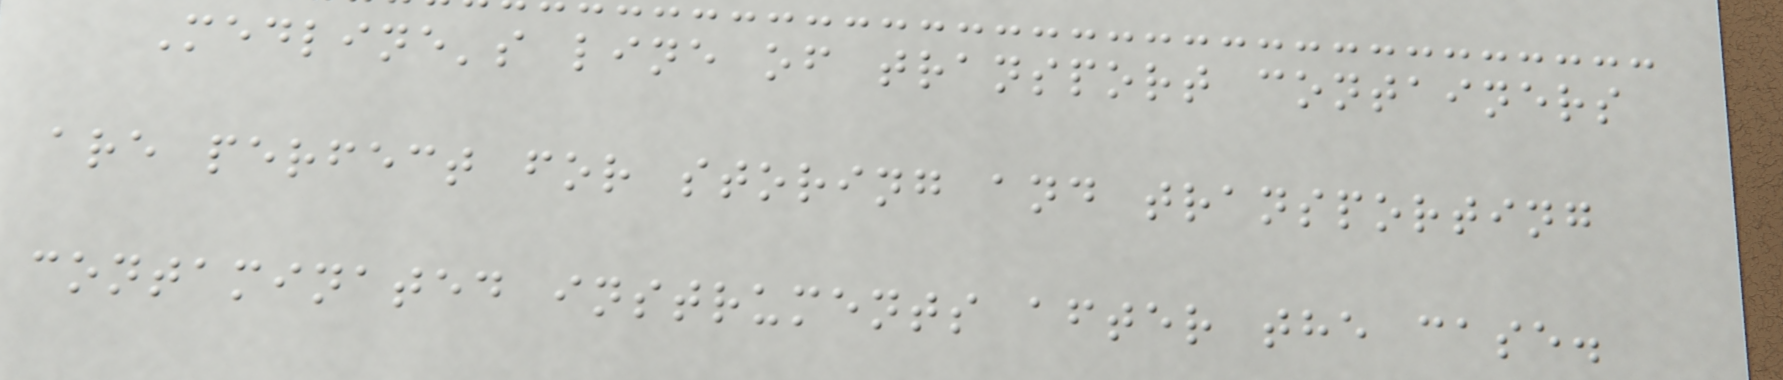Medline's line of transport containers
are perfect for storing and transporting
contaminated instruments after the case.
